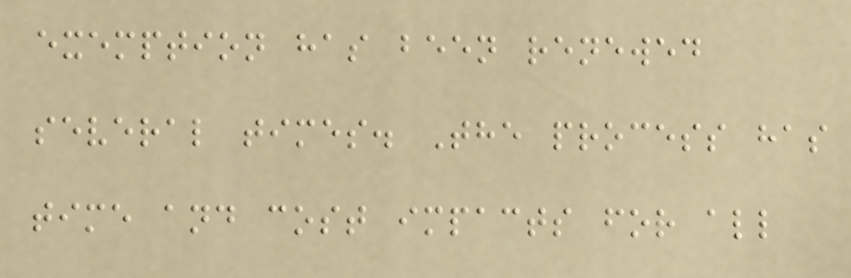exemption has been renewed
several times. The process has
time and cost impacts for all
